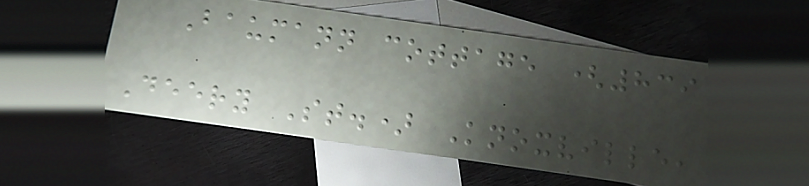Baumann cottage (839
Deery St.) Knoxville,
